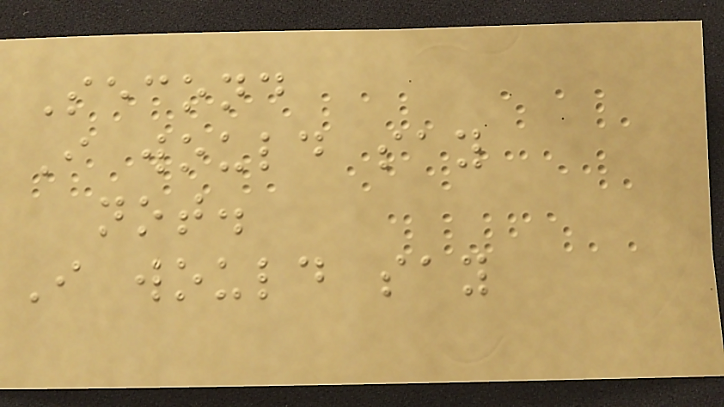Second
I would say
not.
I would say
